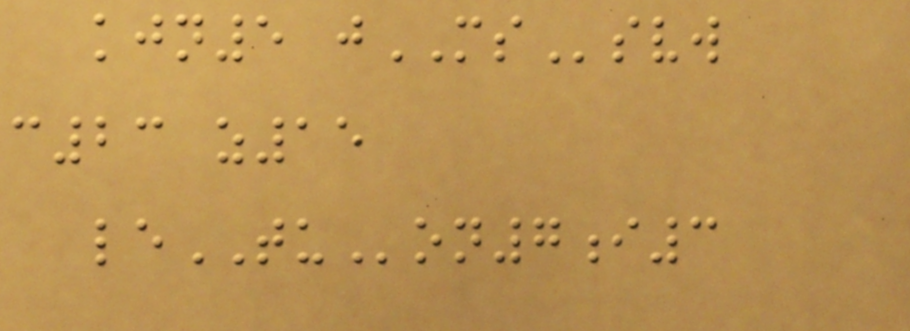kjn5 jMSsvw
c23 z15
leTUon7i3
